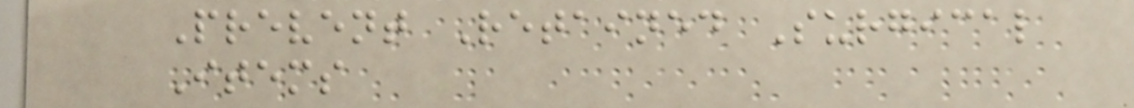Prevent Retained Surgical
Items
